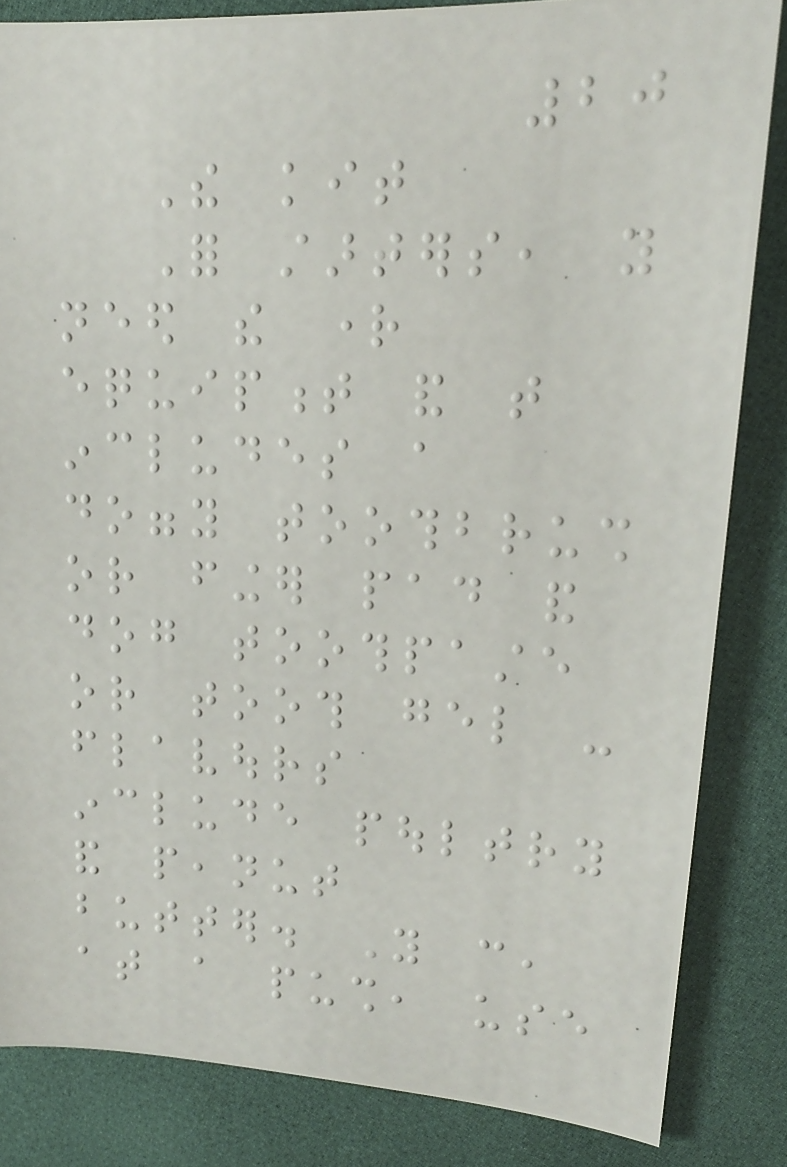20
The kit
For starters, you
need the right
equipment and that
includes a
doggy toothbrush
or finger pad and
dog toothpaste
or tooth gel -
flavours
include poultry
and peanut
butter. You can,
at a push, use
